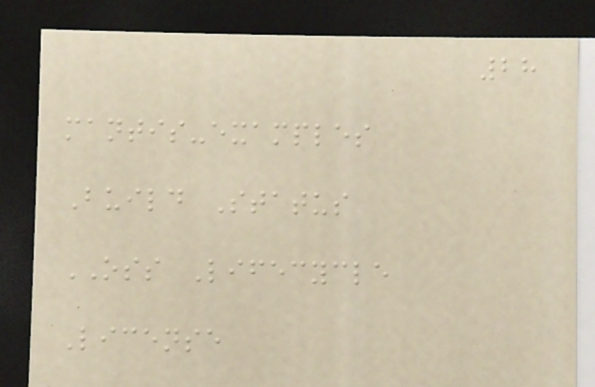28
mantis-examples
Build Status
OSS Lifecycle
License
